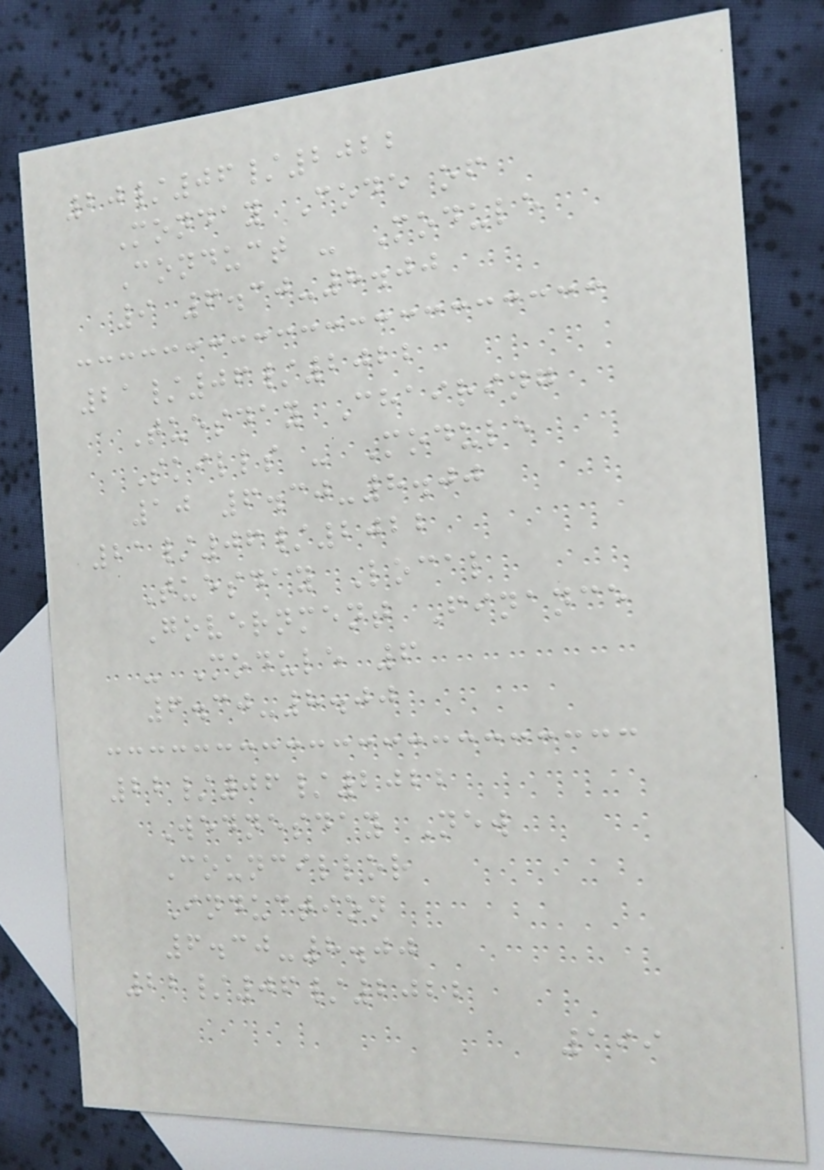20/06/2022
Monday Code of
Conduct - Module
9 6.30-8.00
21/06/2022
Tuesday Chairing
Skills - Module
10 6.30-8.00
21/06/2022
Tuesday Local
Government Finance
- Module 6
6.30-8.00
22/06/2022
Wednesday New
Councillor
Induction
6.30-8.00
22/06/2022
199
